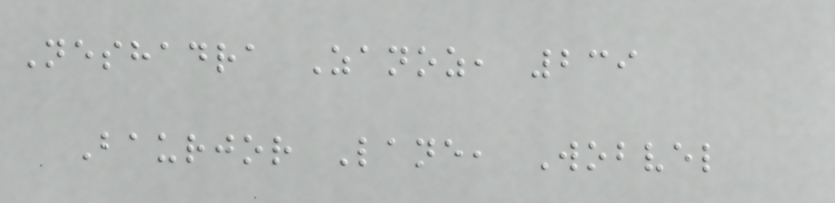Neshadra Zanoz, 239
Baurjor Lane, Wobvel
